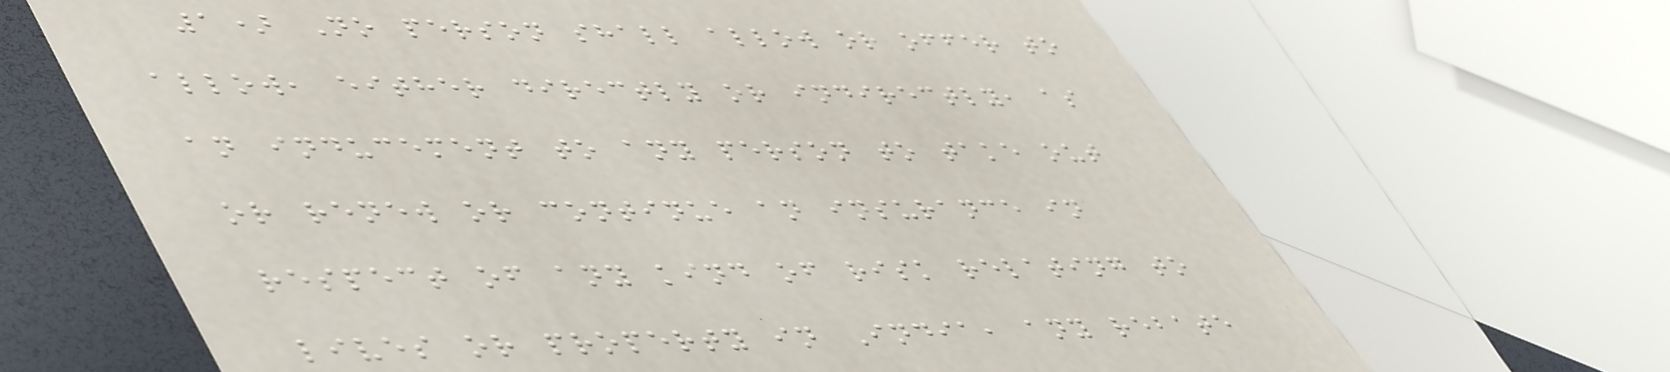1) No person shall allow or offer to
allow, either directly or indirectly, as
an inducement to any person to take out
or renew or continue an insurance in
respect of any kind of risk relating to
lives or property in India, any rebate
